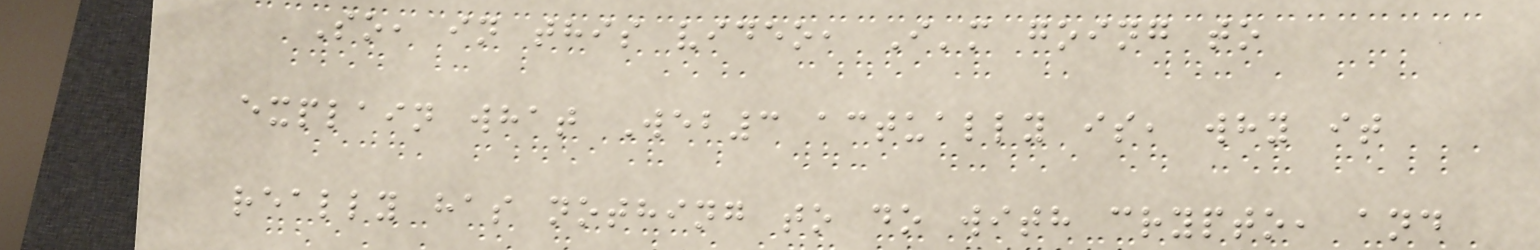So, in this video, I'm going to
explain what Web3 actually is, why it
really has nothing to do with crypto, and
